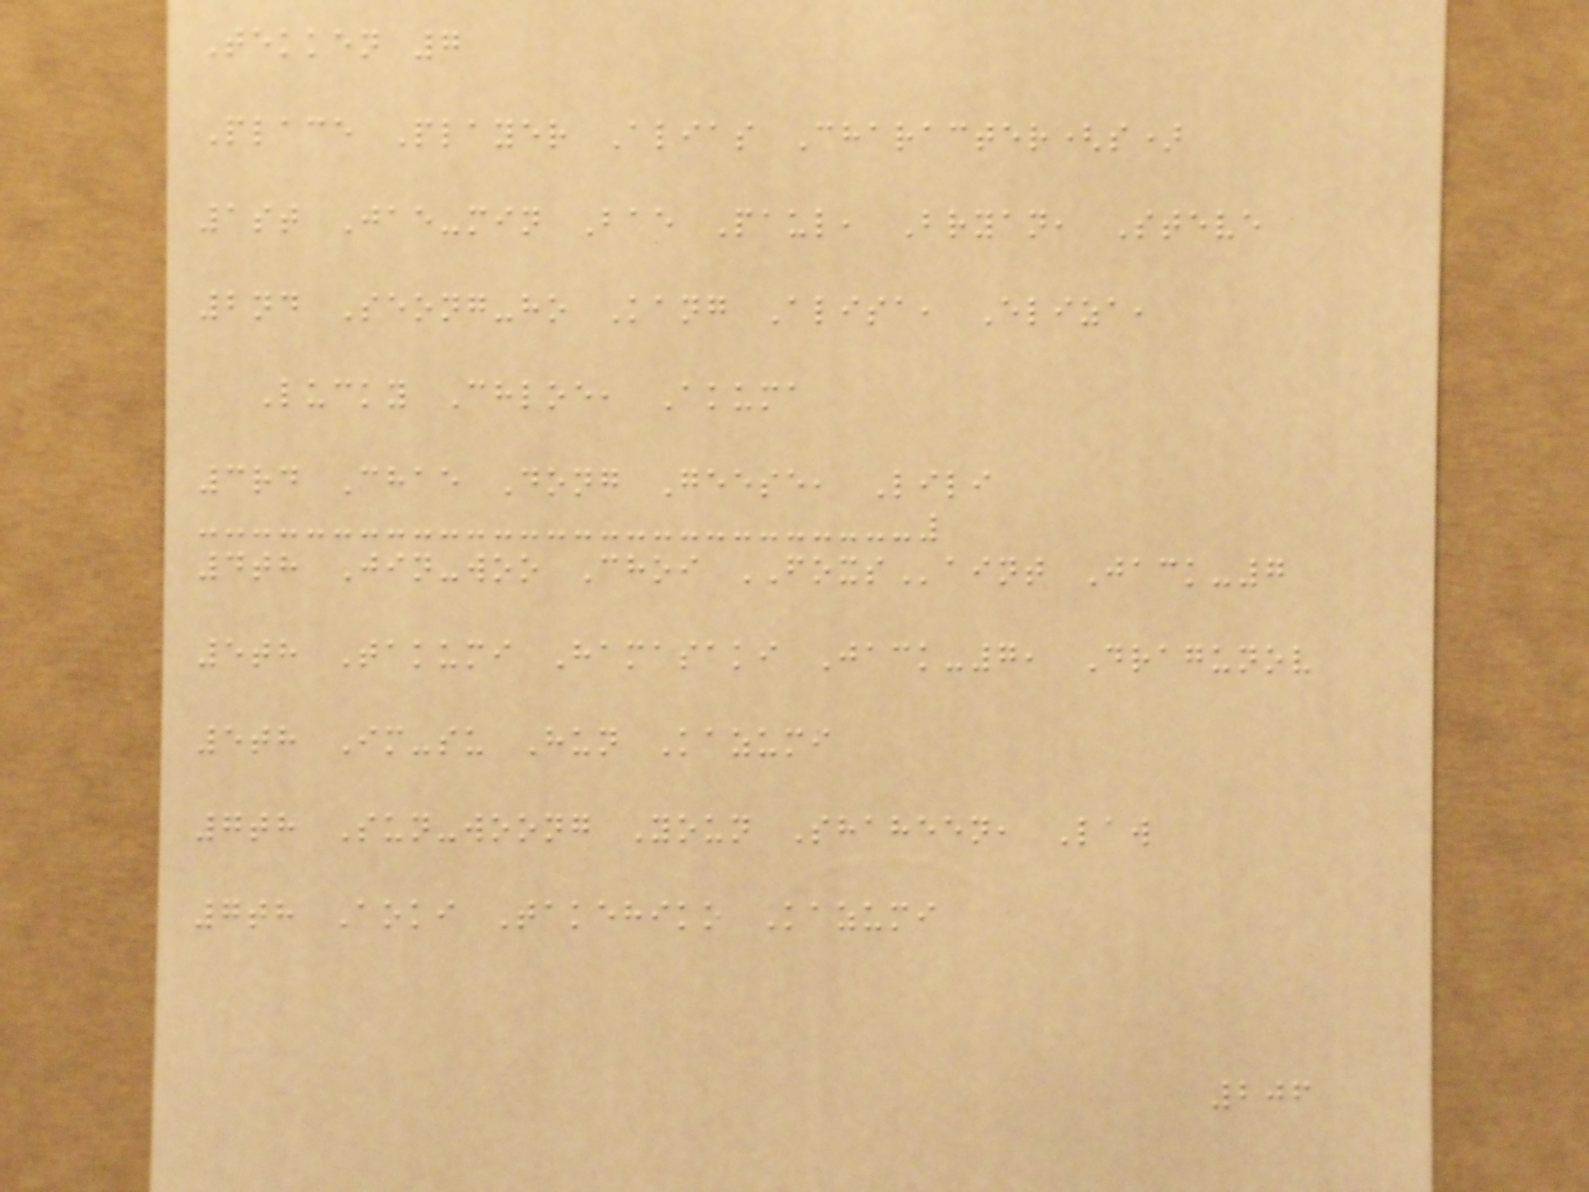Tekken 7
Place Player Alias Character(s)
1st Jae-min Bae Paul, Bryan, Steve
2nd Seong-ho Kang Alisa, Eliza,
Lucky Chloe, Akuma
3rd Chae Dong Geese, Lili
4th Jin-woo Choi FOXSaint Jack-7
5th Takumi Hamasaki Jack-7, Dragunov
5th Im-su Hun Kazumi
7th Sun-woong Youn Shaheen, Law
7th Aoki Takehiko Kazumi
206
